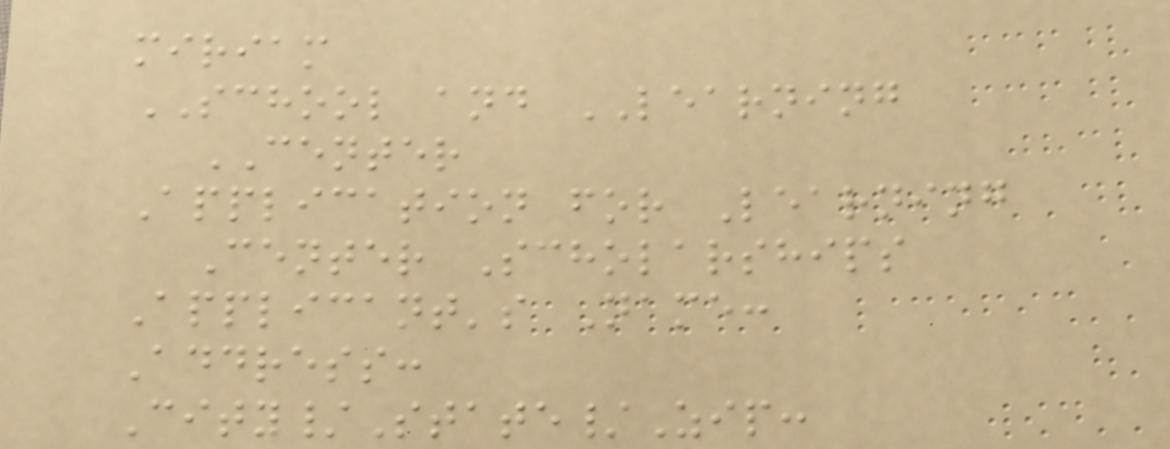miriam
SCHOOL and LEARNING
CENTER
Application for Learning
Center Scholarships
Applicant's Name:
Address:
City/State/Zip:
